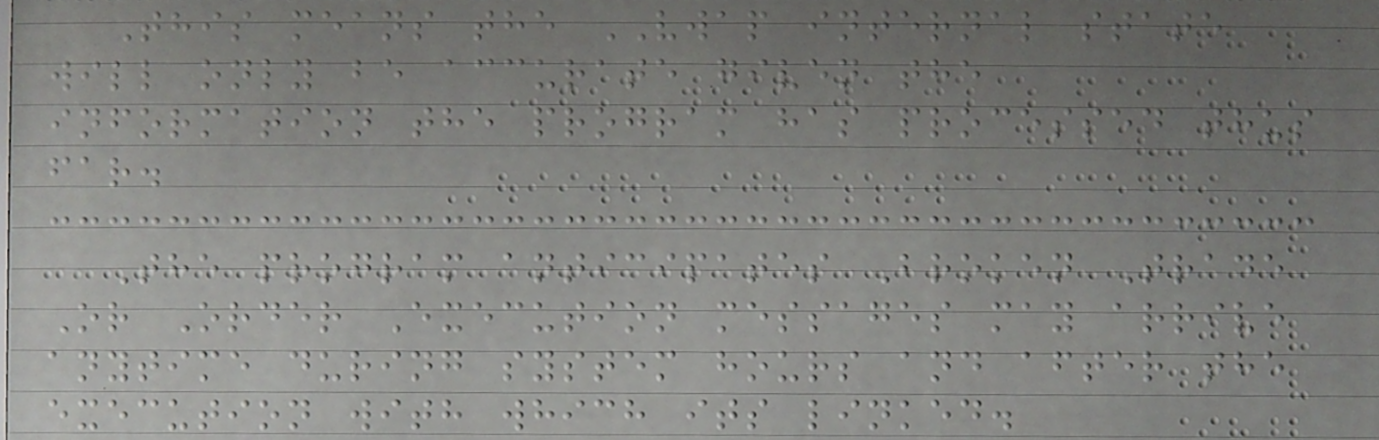This means the VWAP internal state
will only be accurate given the
information the program has processed thus
far.
The program anticipates Broken Trade
Or Order Execution messages may arrive
anytime during system hours and after the
execution with which its linked.
